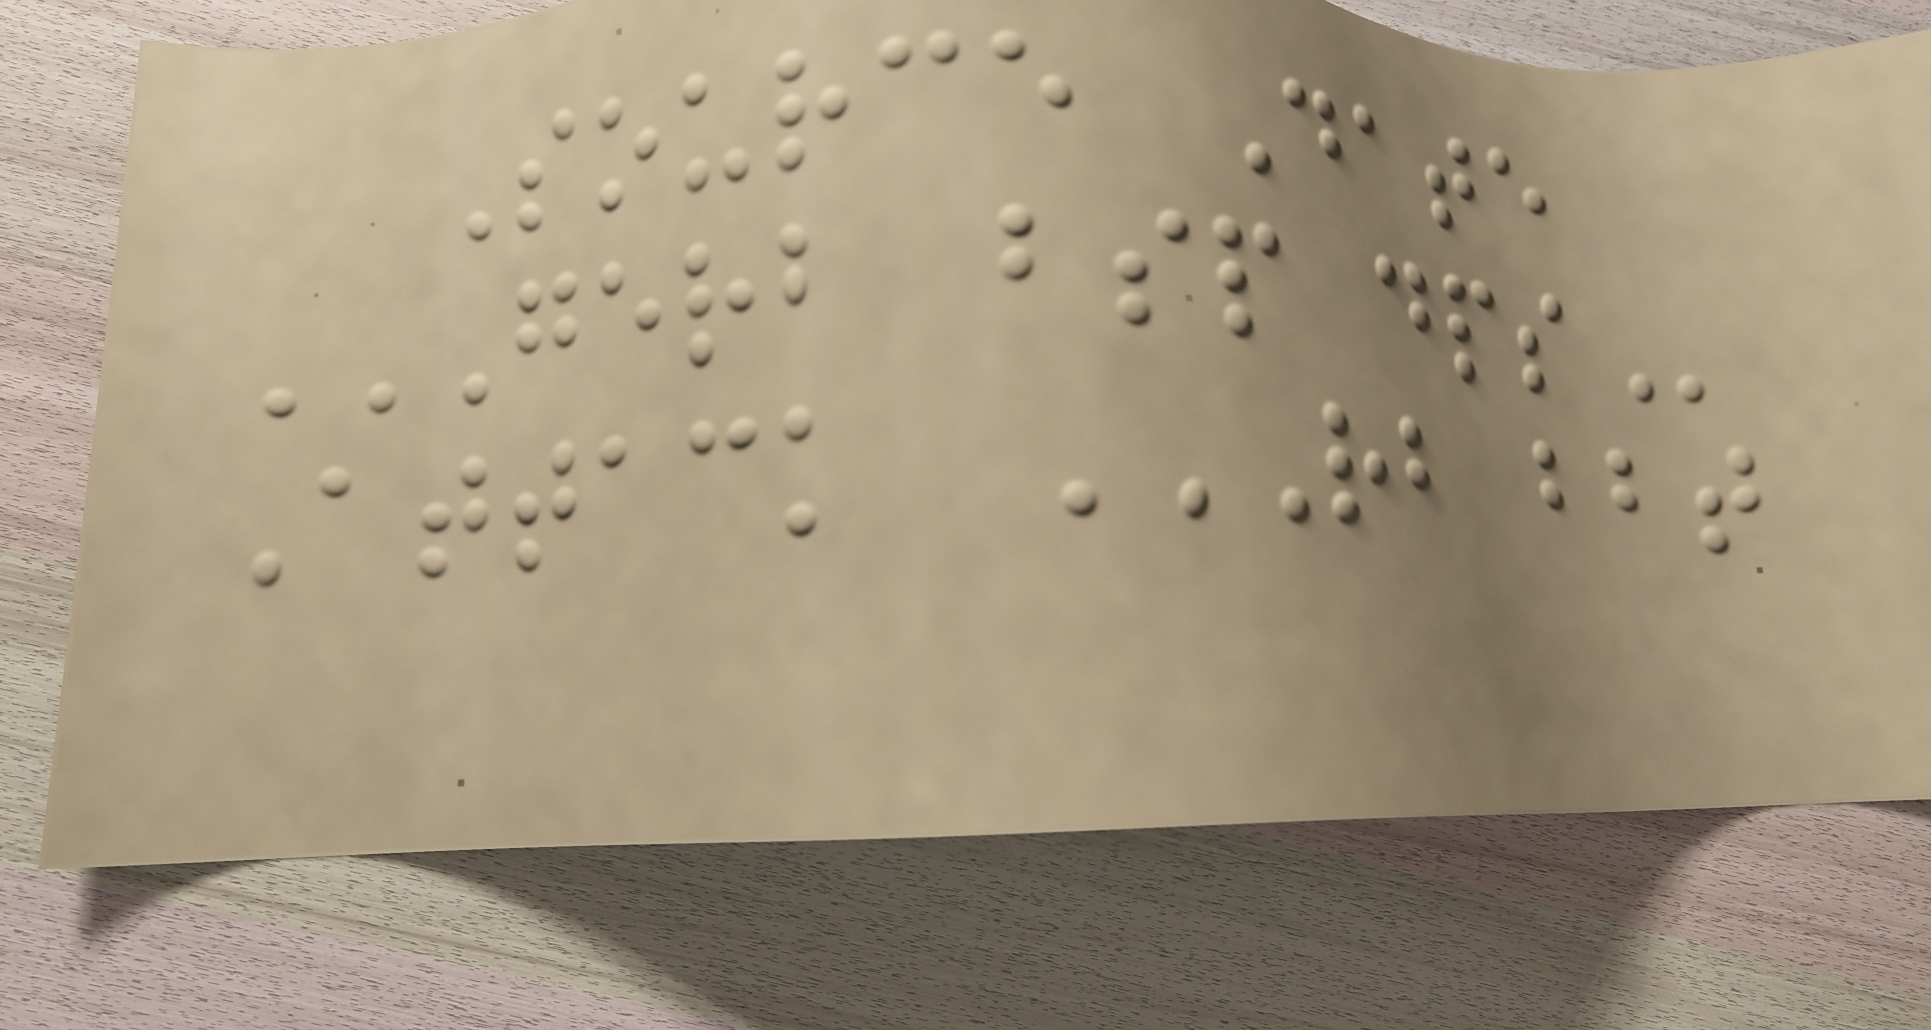Source Date
GERB BSP DPS
Attack RB BBT
